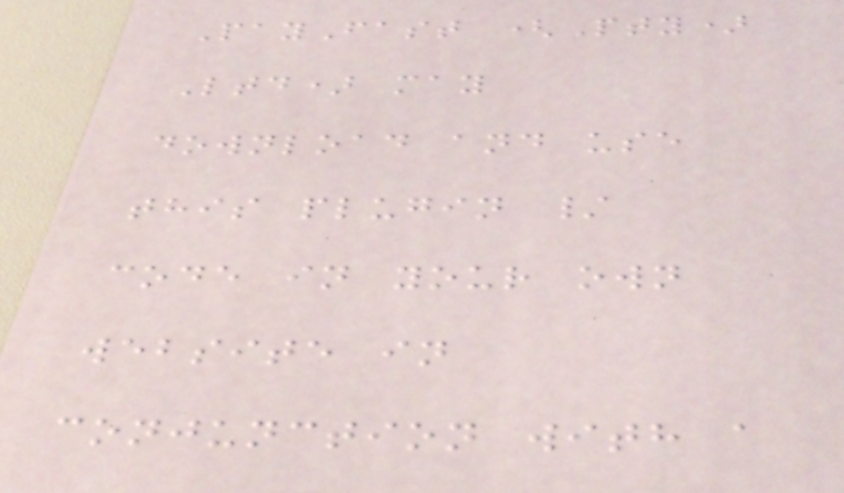PayFast (Pty)
Ltd) may
download and use
this plugin /
code in your own
website in
conjunction with a
